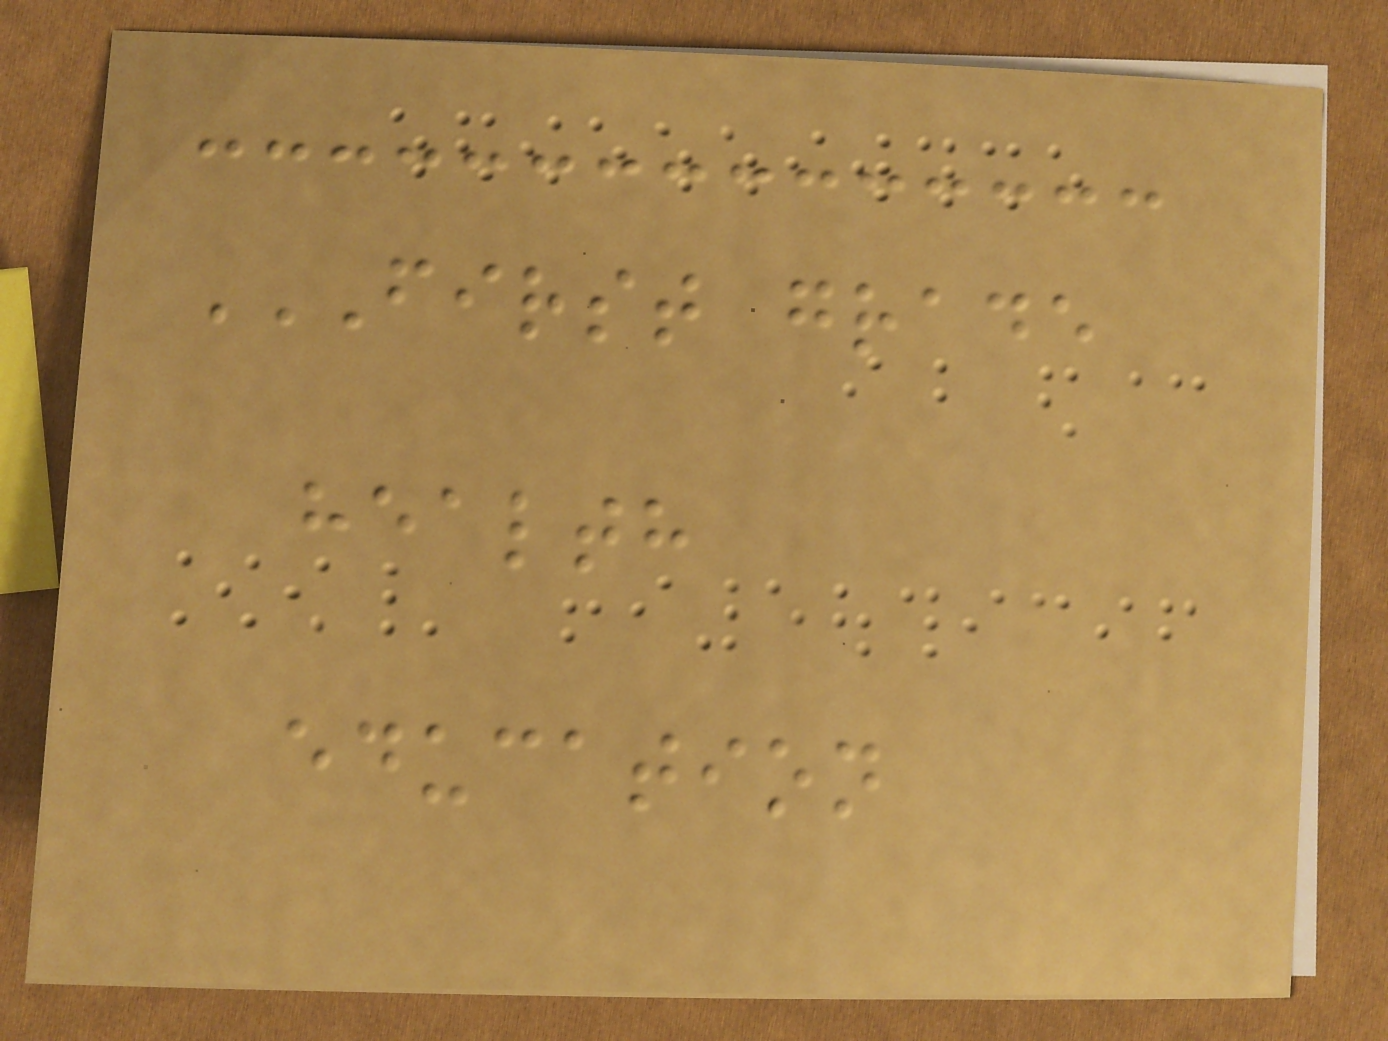FIRST GRADE
HEALTH
EDUCATION
